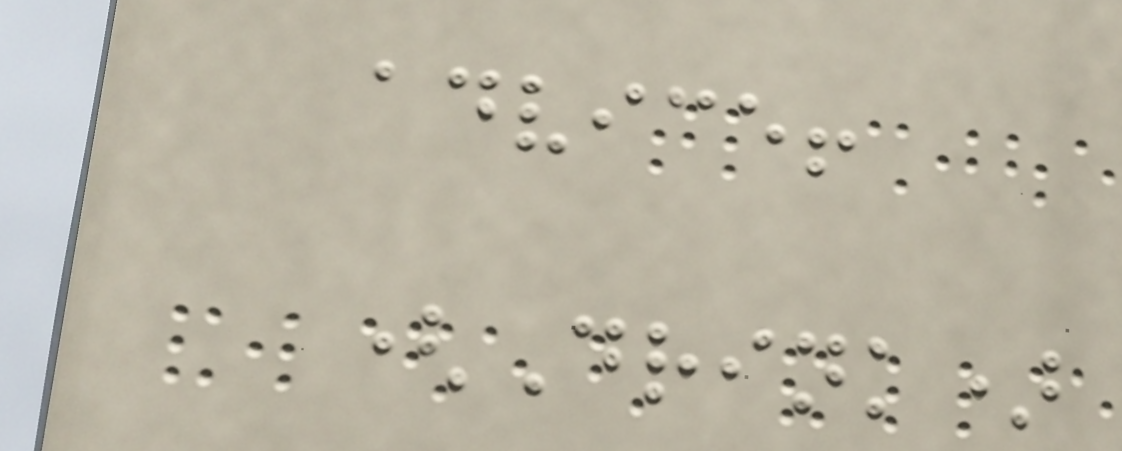advice!
(Drink)
